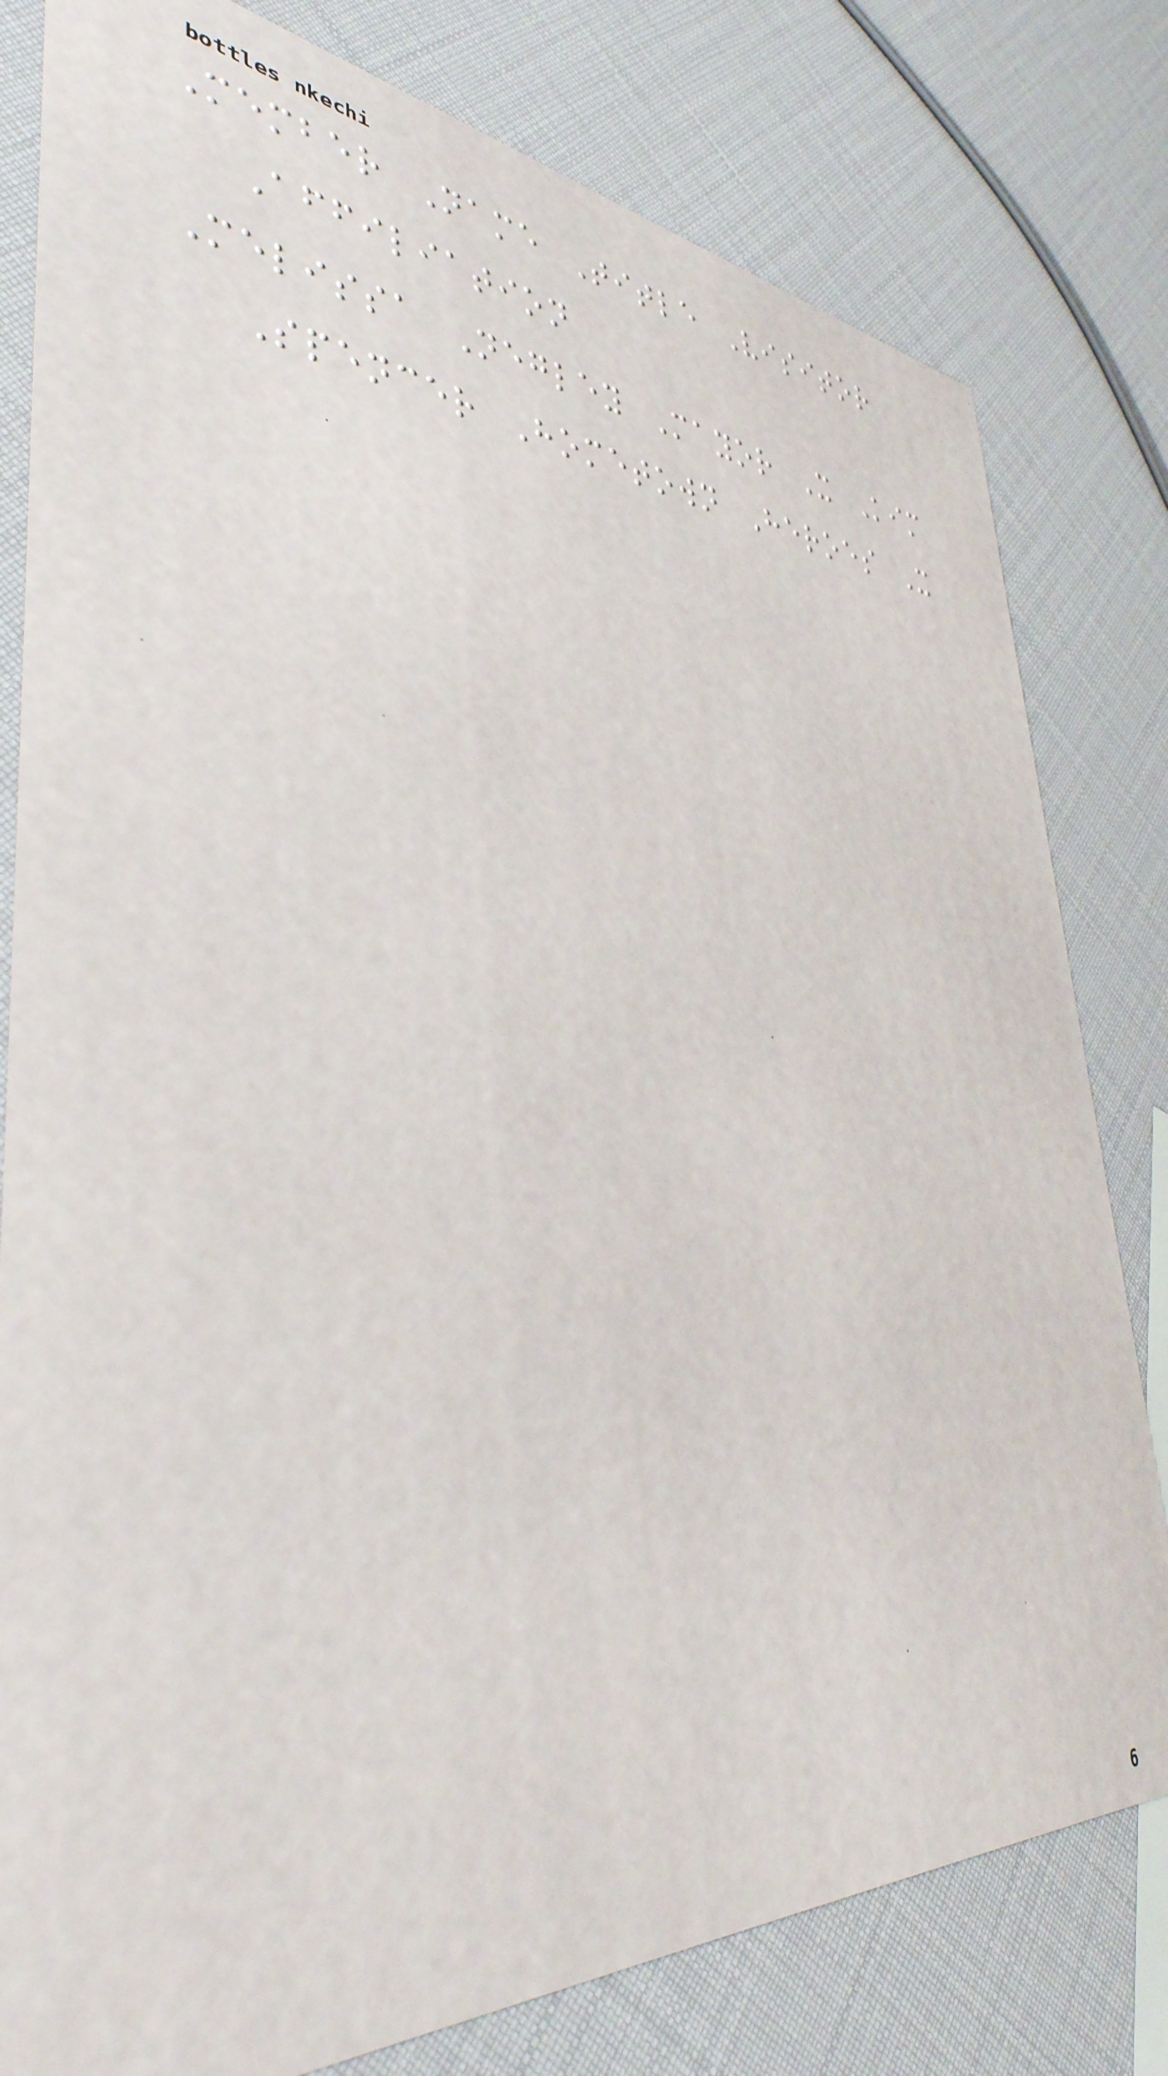Member Name Title Visitor
Affiliation
Melissa Negley Mayor X Kim
Spencer Hometown Heroes X
